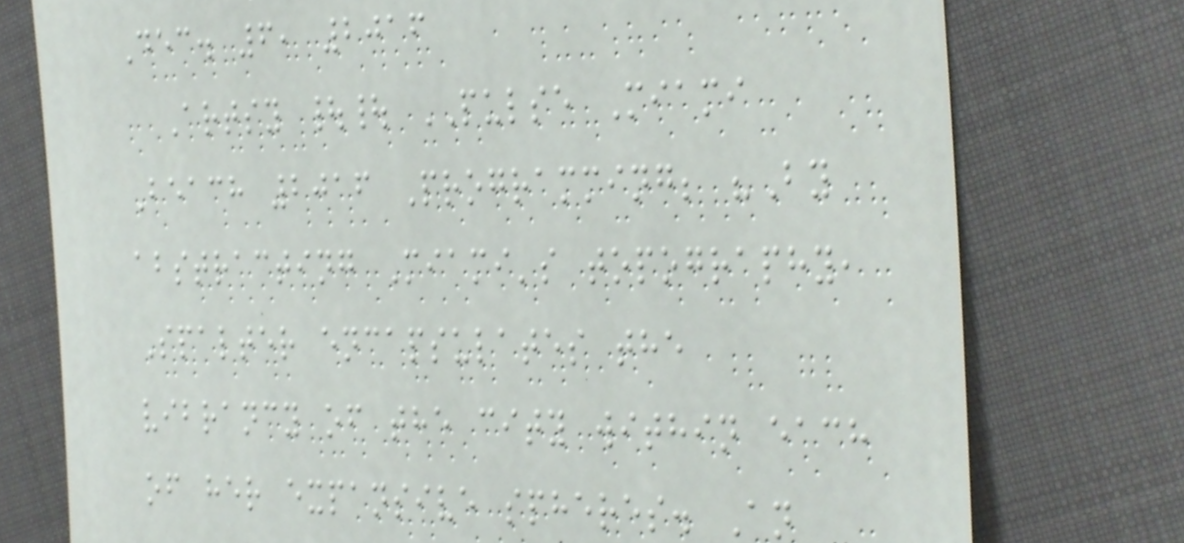Dec. 6, 2016
Artsy || PULSE Miami
Beach 2016 Programming; "By
abstracting Miami's topography,
Spalter encapsulates the
vibrancy of the city within each
of her expansive spheres. An
